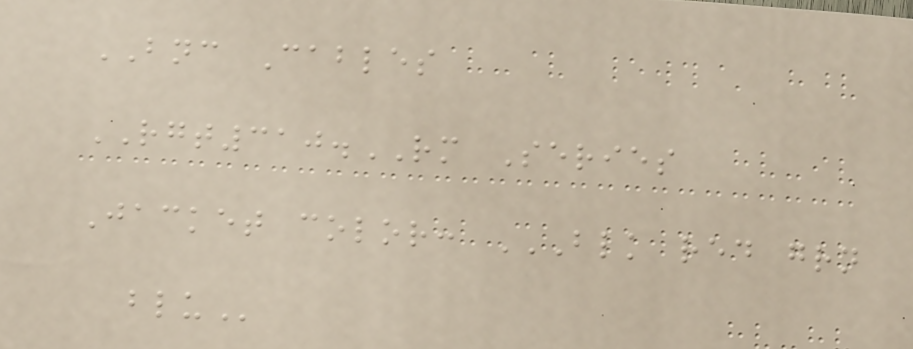BNC Cables
RGT310.RM Series
Jacket color: BLK RED GRN
BLU
